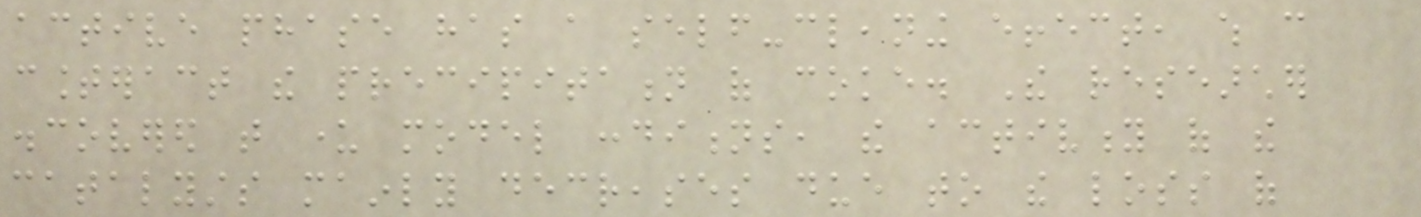active phase has a self-cleaning effect, which can
counteract the precipitation of coke. The researcher
discovered that under model conditions, the activity of the
catalysts mainly decreases due to the loss of
